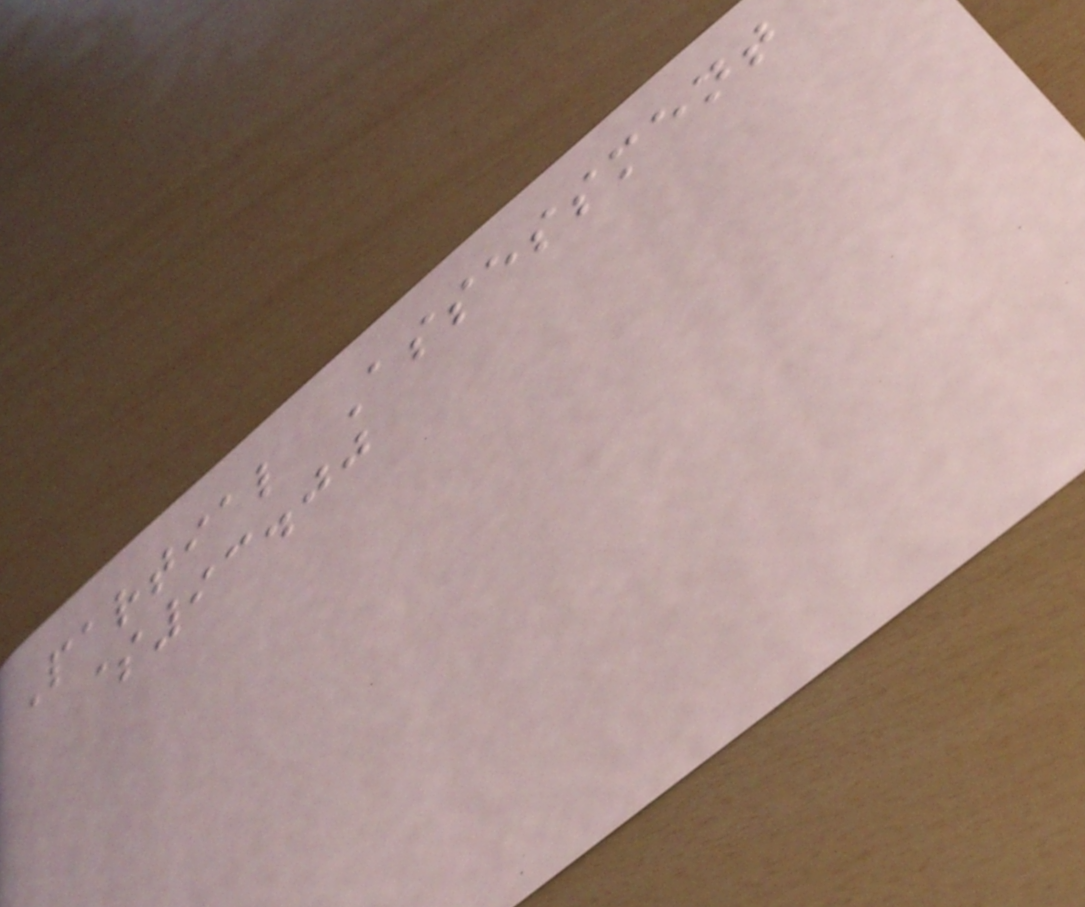Partial Assessment
$93.00
